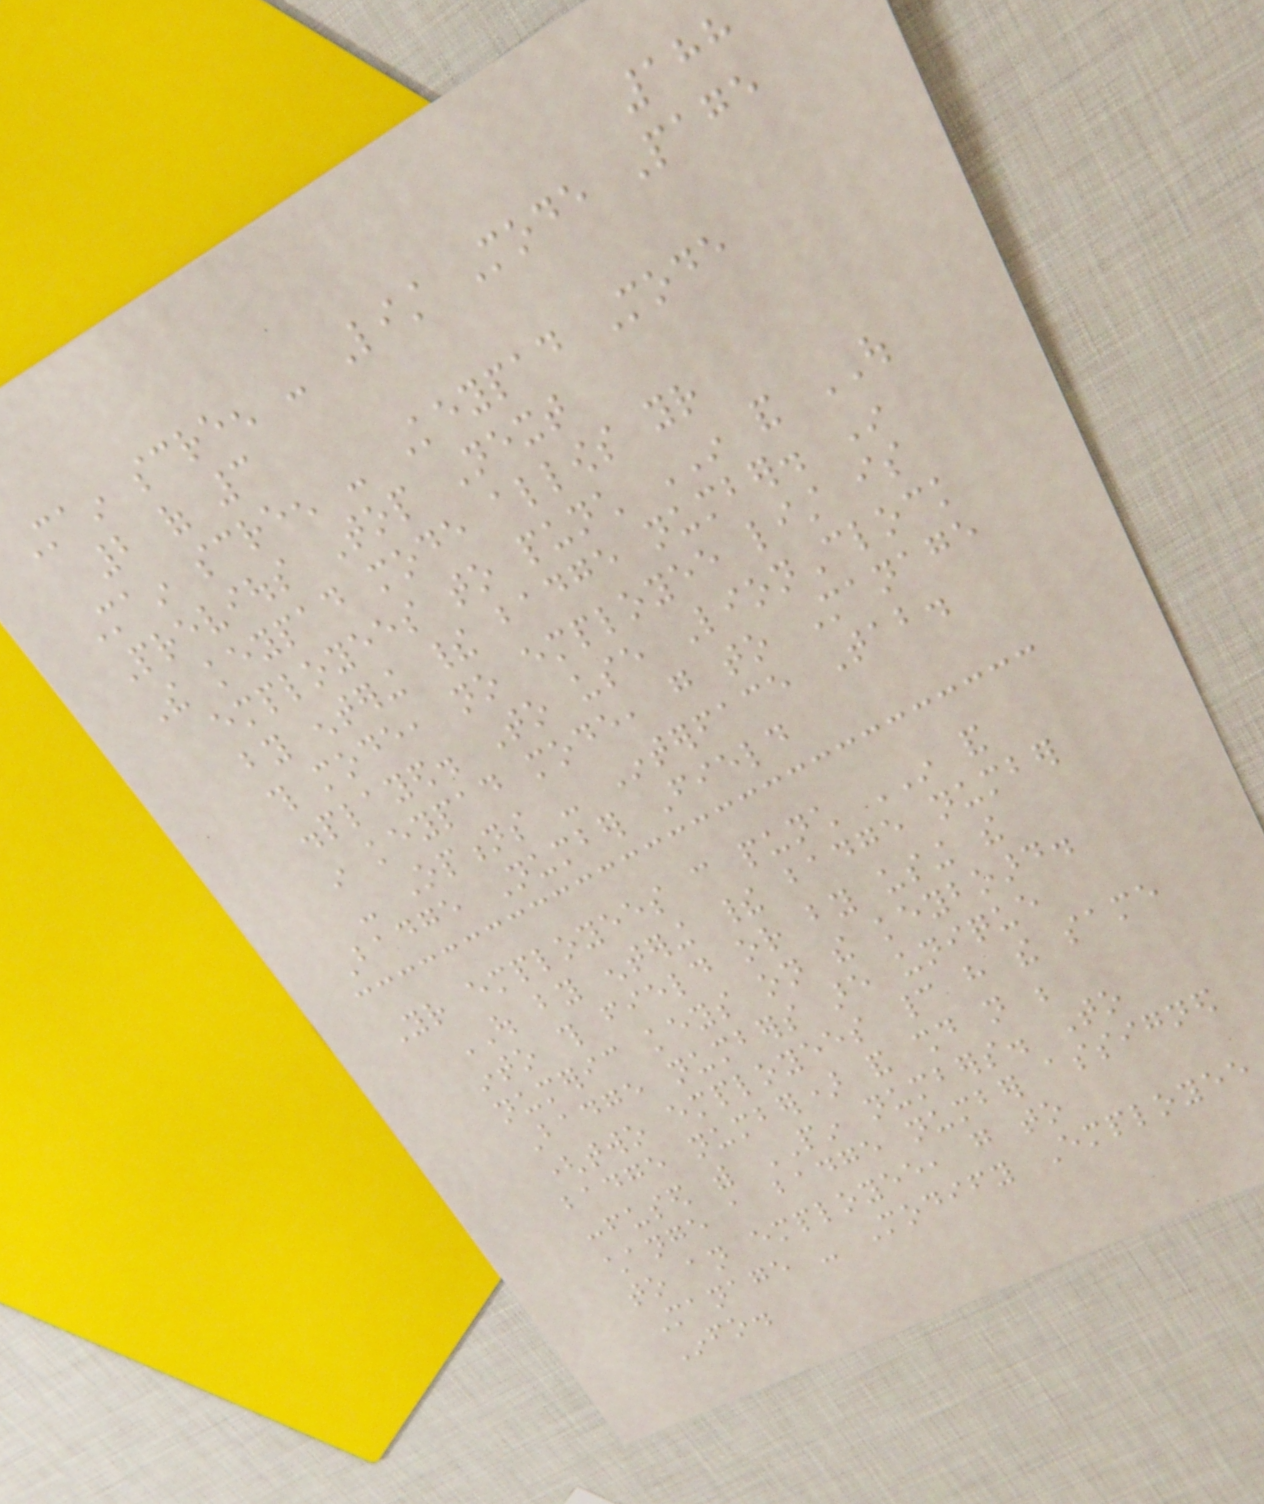188
Main screen - List Mode Page
2 of 3
Main screen - Keypad Mode
Previous Top Next
The keypad mode allows your
employees to punch IN and OUT
by entering their badge number. In
this mode, no employee list is
displayed. To use LionClock
in keypad mode, go to Manage
- Options - Interface Tab.
Badge Number Field
Your employees can punch IN and
OUT by entering their badge number
into this field or by using the
numeric keys on the keyboard.
Badge numbers are unique
(two employees cannot have the same
badge number) and should not be
confused with PIN numbers. To
change a badge number assigned
to an employee, go to
Manage - Modify Employee
Info.
